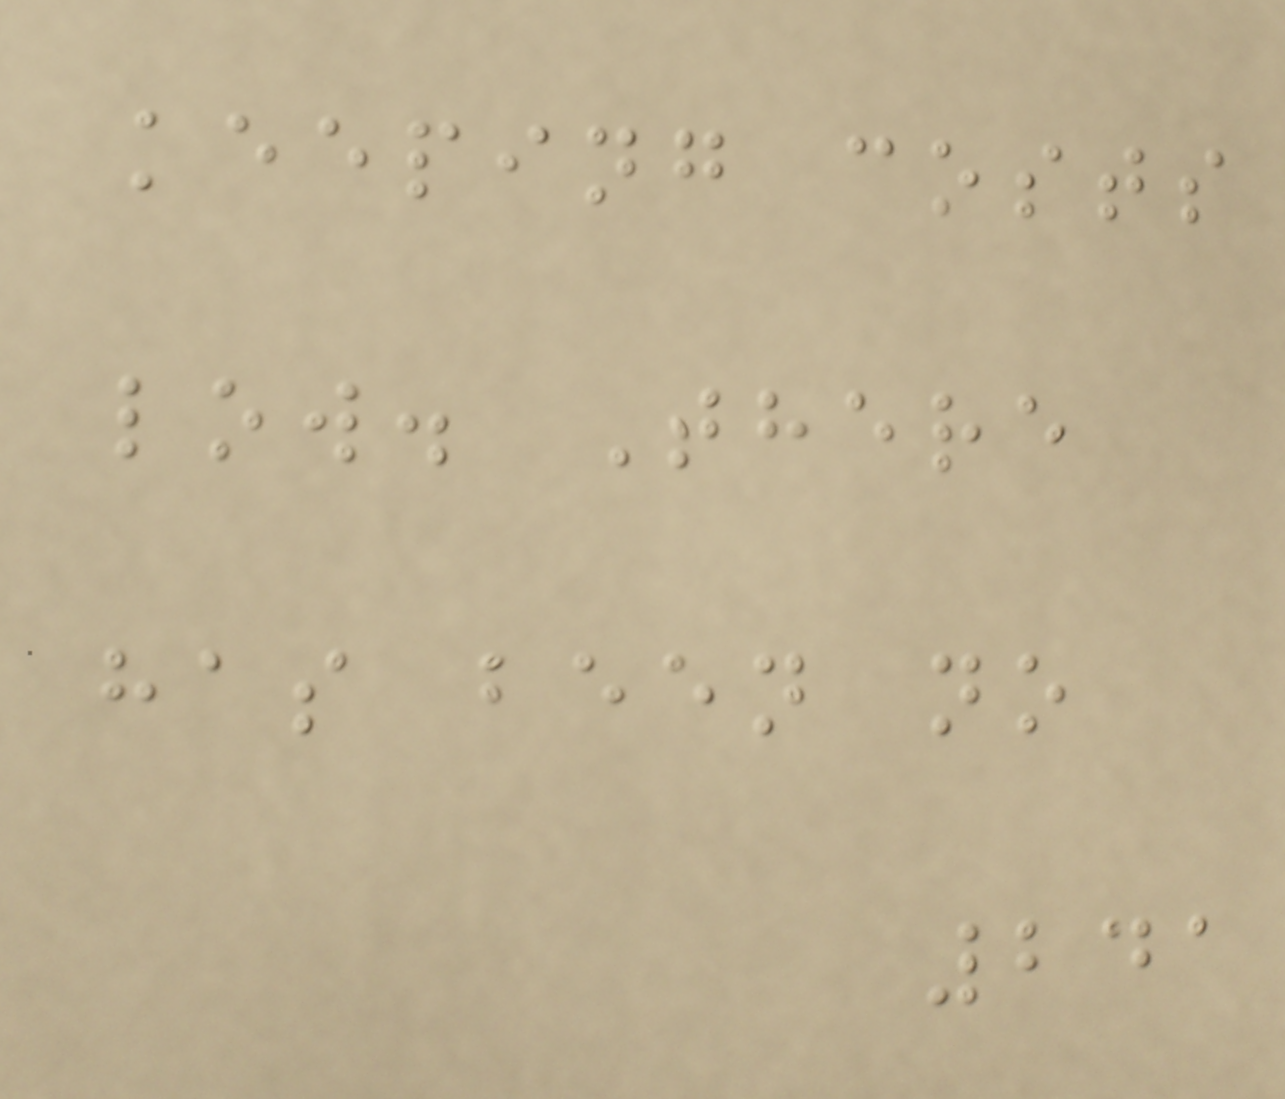keeping costs
low. There
has been no
241
